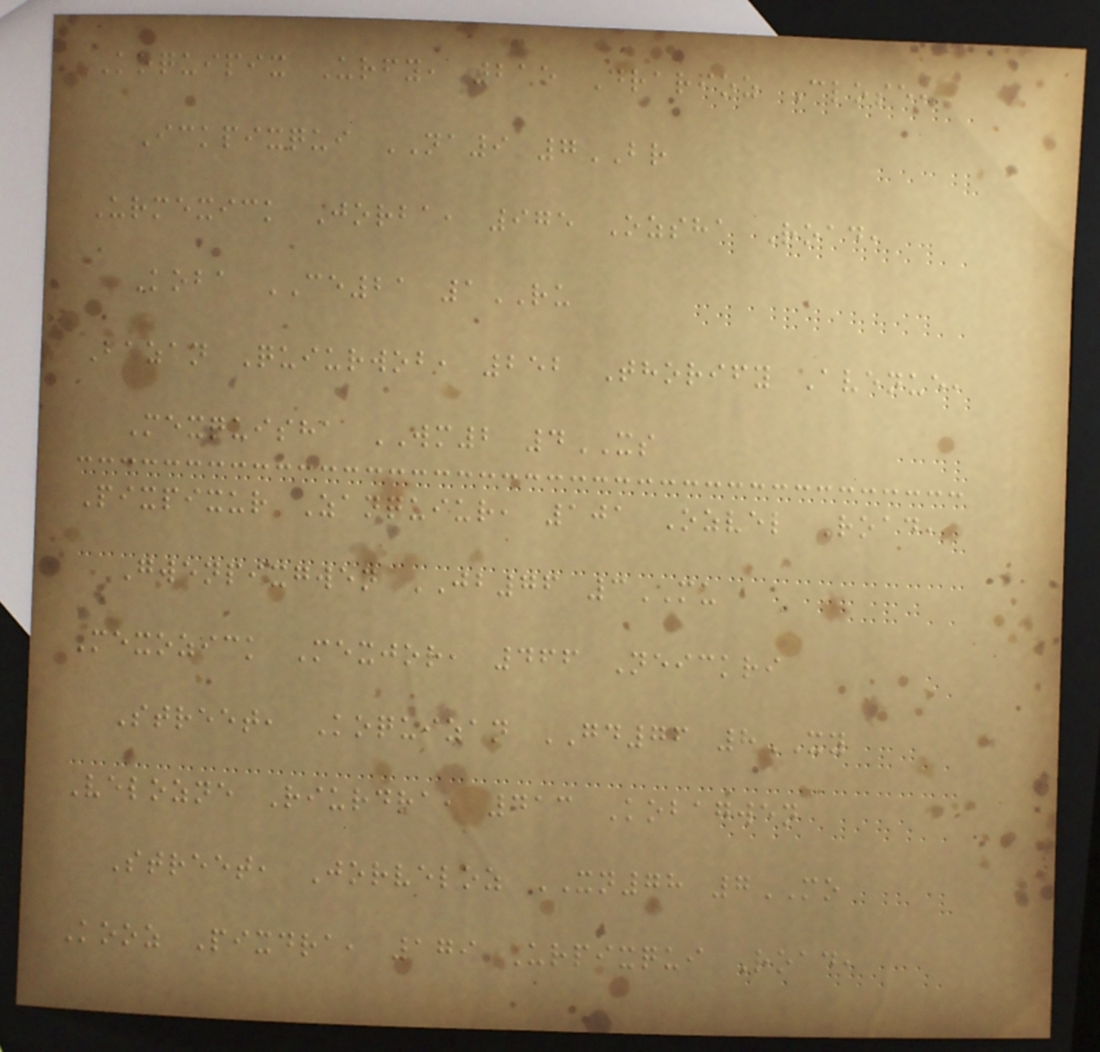Koquipix Urfy, 215 Drarioz Close,
Ickpixqui NA9 7BR
Urmexick Jorba, 975 Ozsha Road,
Koba CE21 1RU
Bazan Quiurwob, 252 Thorify Avenue,
Mexquisha WM2 4XS
Pixpixur Zanquiur, 101 Ozvel Road,
Gwenpixgwen JB76 3MU
Mexozick Mexjor, 466 Neickri
Street, Koquizan GD76 8XY
Velozne Riurdra, 413 Kobagwen
Street, Jorveloz XN78 7MO
Kooz Pixdra, 179 Urpixqui Road,
